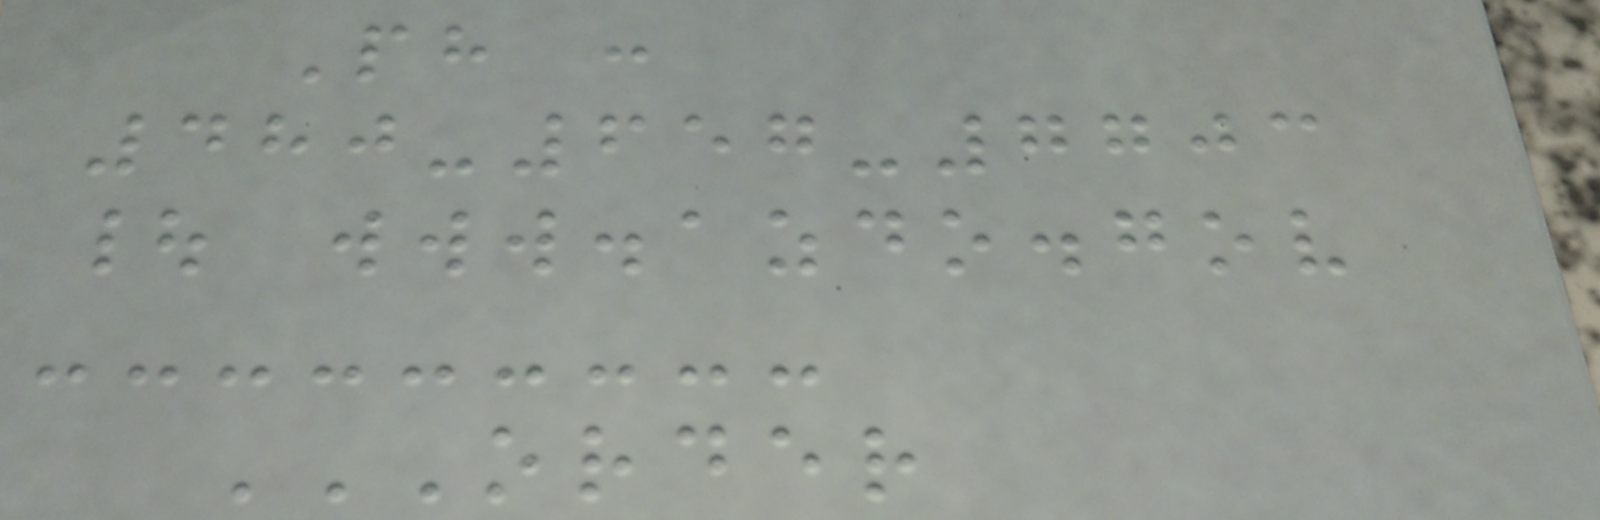Ph :
480-657-7703
| www.azdo.gov
ORDER
